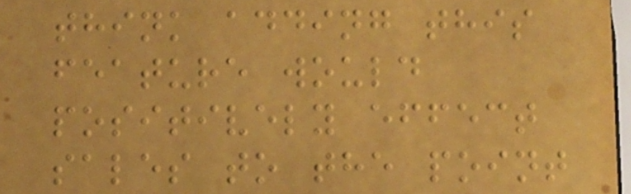think adding this
feature would
positively effect
sales to the point
